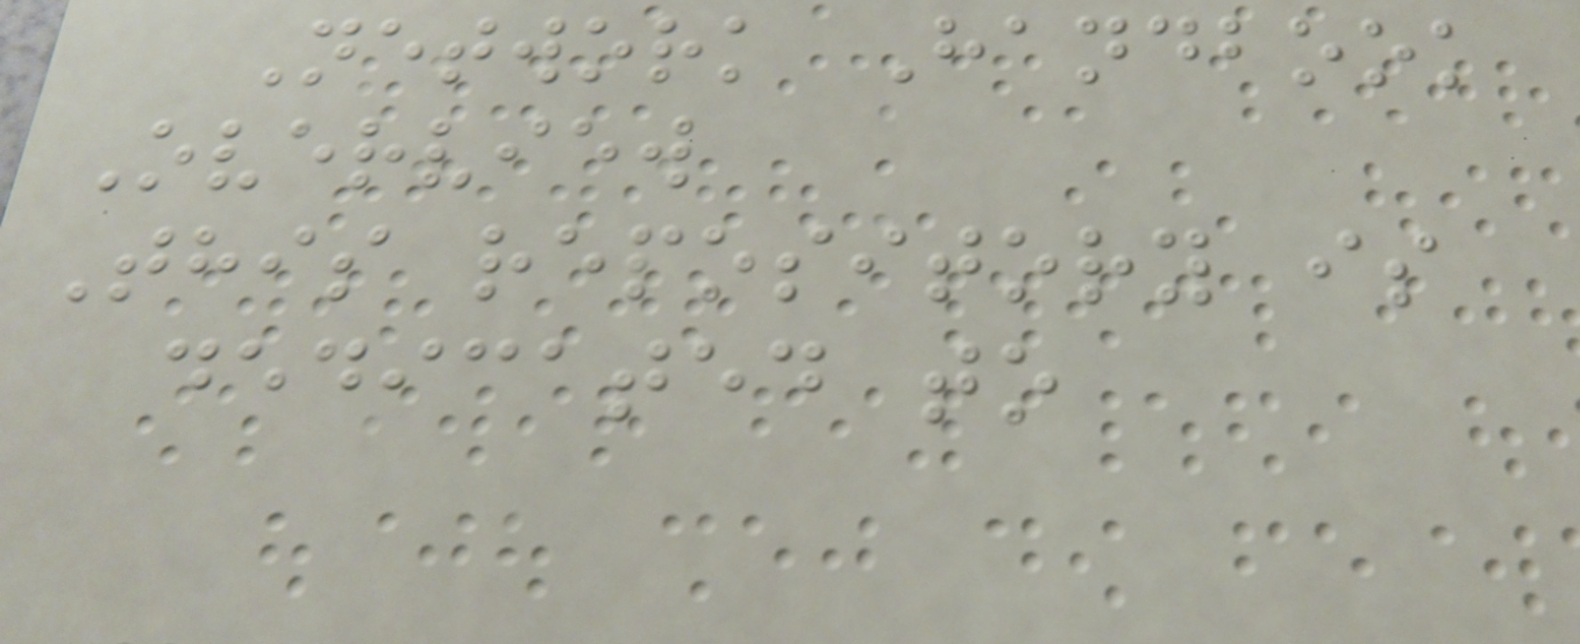Network Handbook
Overview
This repository is
dedicated to
